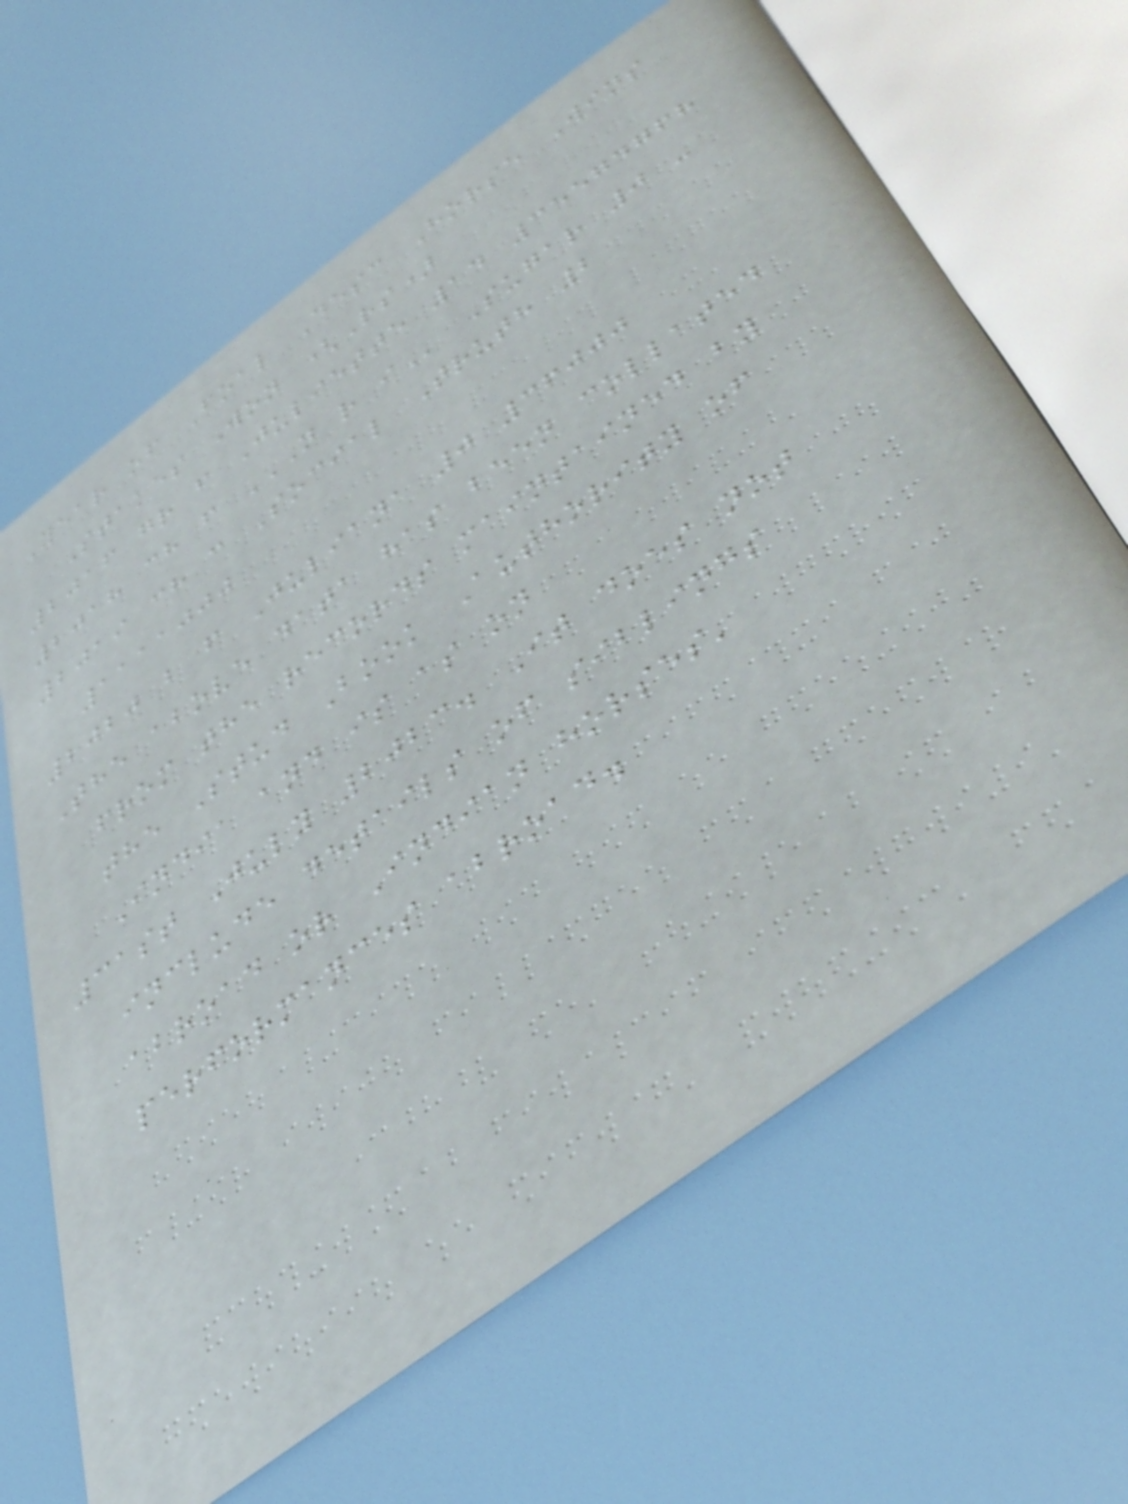Year of Foal Desc Horse Wins
Stakes Won (Rs)
2016 gr f Juliette 14 35574768
2018 ch f N R I Sugar 0 -
2019 ch c Social Truth 2
1111000
2020 b f Juliana 0 36000
The above data has been collated
from the records maintained by
the Stud Book Authority of
India and is as on
31st July 2023. It does not
include details of siblings
abroad or Indian horses'
performances abroad.
